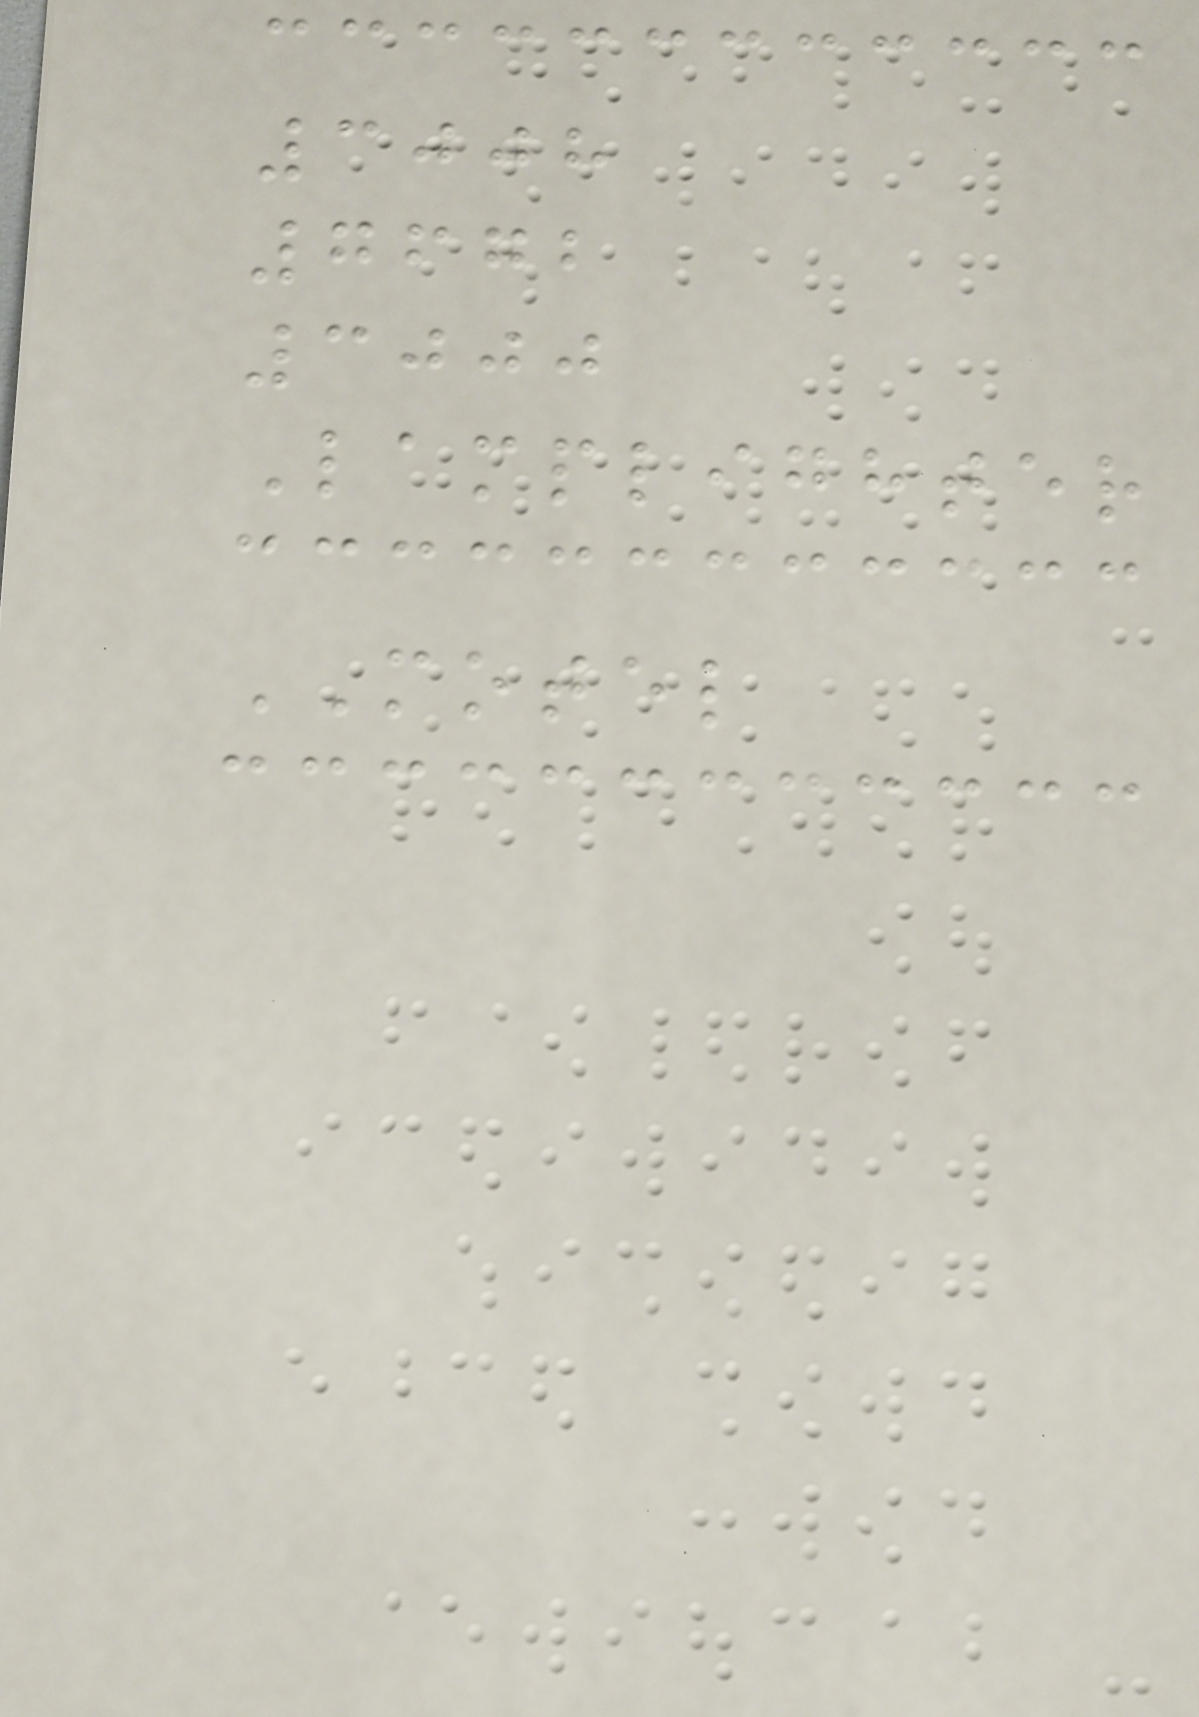3008
7672
3000
Lamplighter
MOTEL
